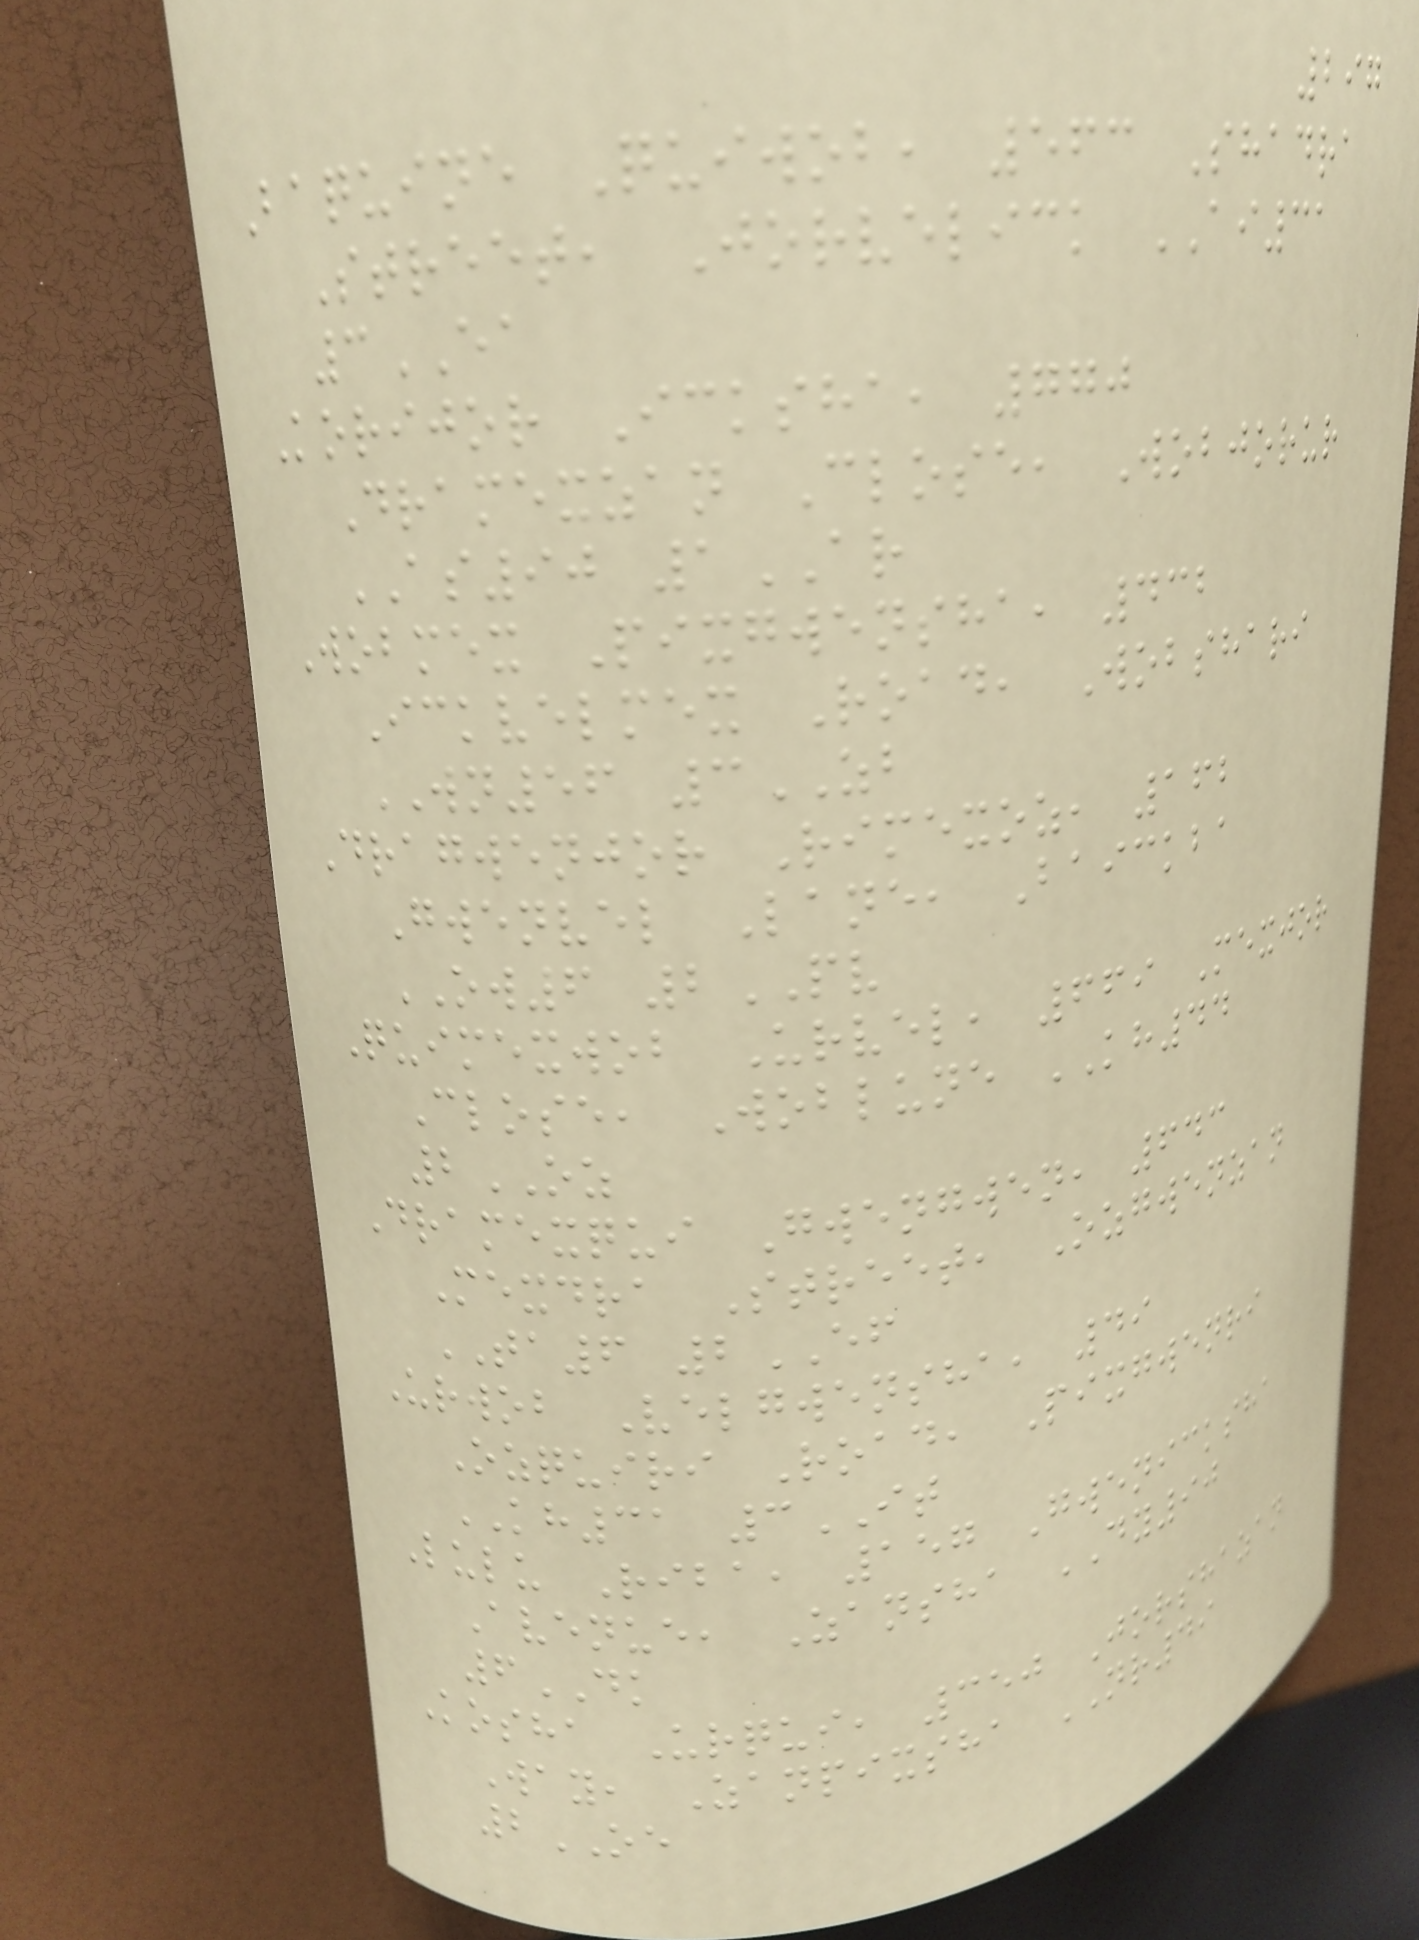297
Baquine Quiwob, 563 Shadra
Street, Jorvelick AI31
3EA
Korijor Icksha, 770
Dramexzan Close, Wobjorur
AS90 1AR
Wobmex Pixgwensha, 432
Ickvelmex Road, Wobshari
WN56 3ZB
Dragwenjor Rimexoz, 162
Gwenvel Lane, Baickba
OW6 2PV
Quimexwob Urvel, 669 Mexjor
Close, Woblune KH44
2OZ
Dramexqui Gwengwen, 643
Mexdra Street, Ozgwenzan
TA6 2EF
Urwob Velgwensha, 49
Ozquiri Road, Pixgwenri
KH31 3IT
Lulu Riba, 157 Gwenicksha
Avenue, Zansha DY90
6DK
Kosha Urqui, 350 Jorshazan
Way, Zanpixsha NR49
2OE
